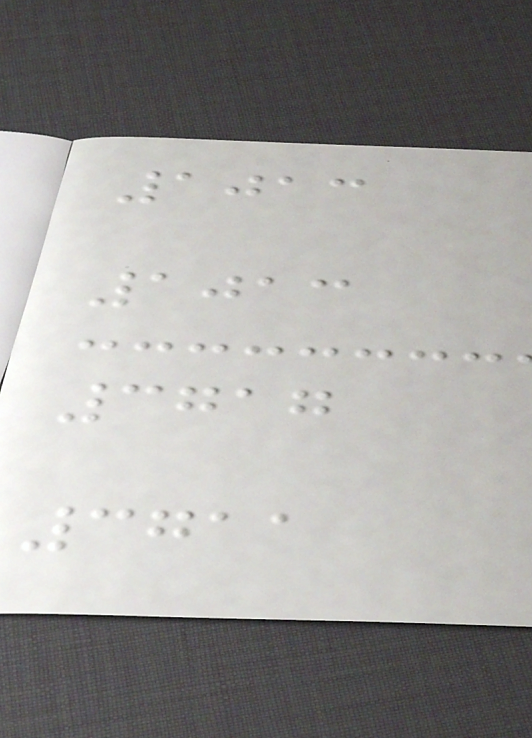1013
1013
3717
3711
